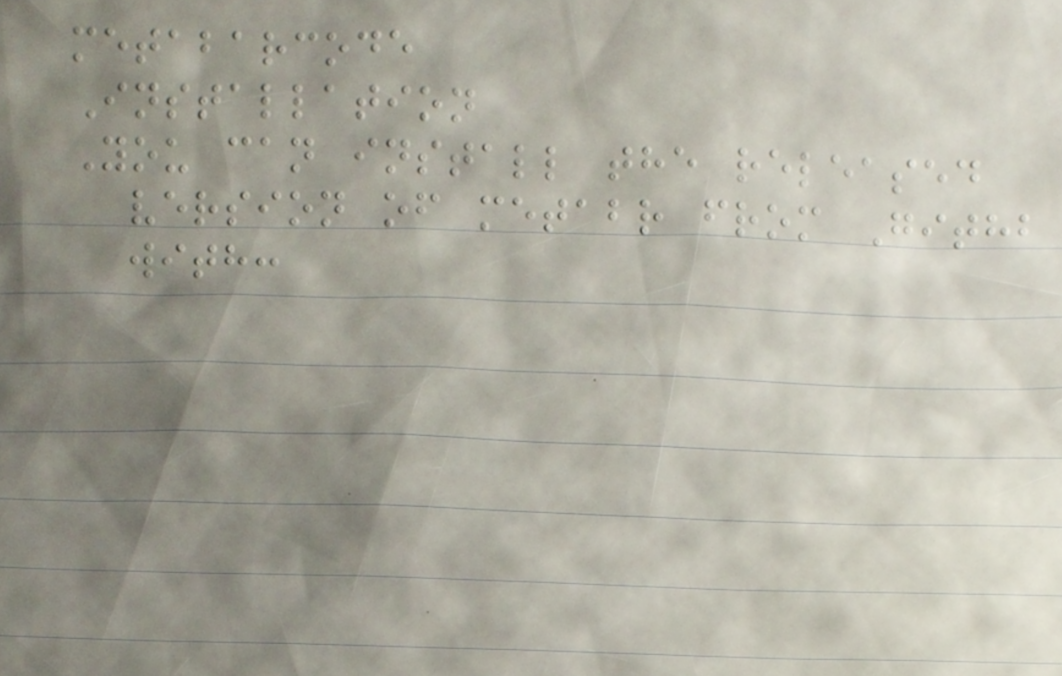metabarcode
Installation
You can install the released
version of metabr from Githb
with:
